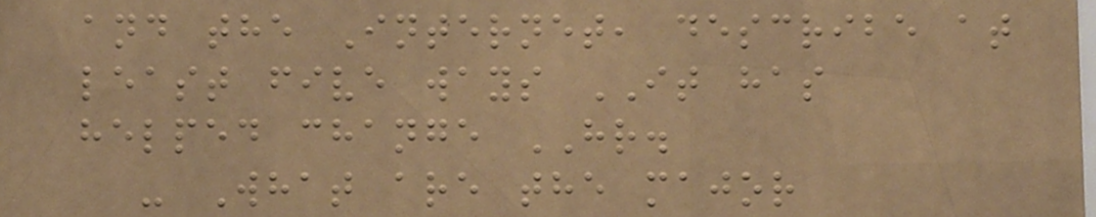and the Internet, describe at
least five ways IT has
helped change HR.
- What are the major
